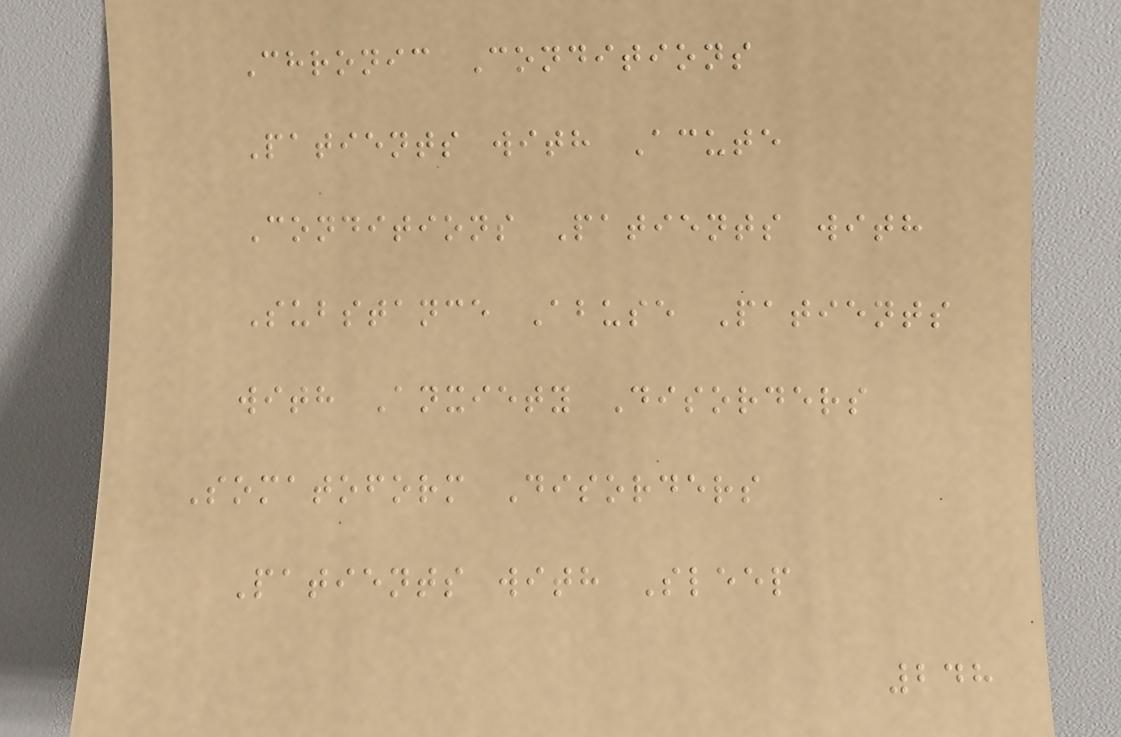Chronic Conditions
Patients with Acute
Conditions Patients with
Substance Abuse Patients
with Anxiety Disorders
Somatoform Disorders
Patients with Sleep
248
